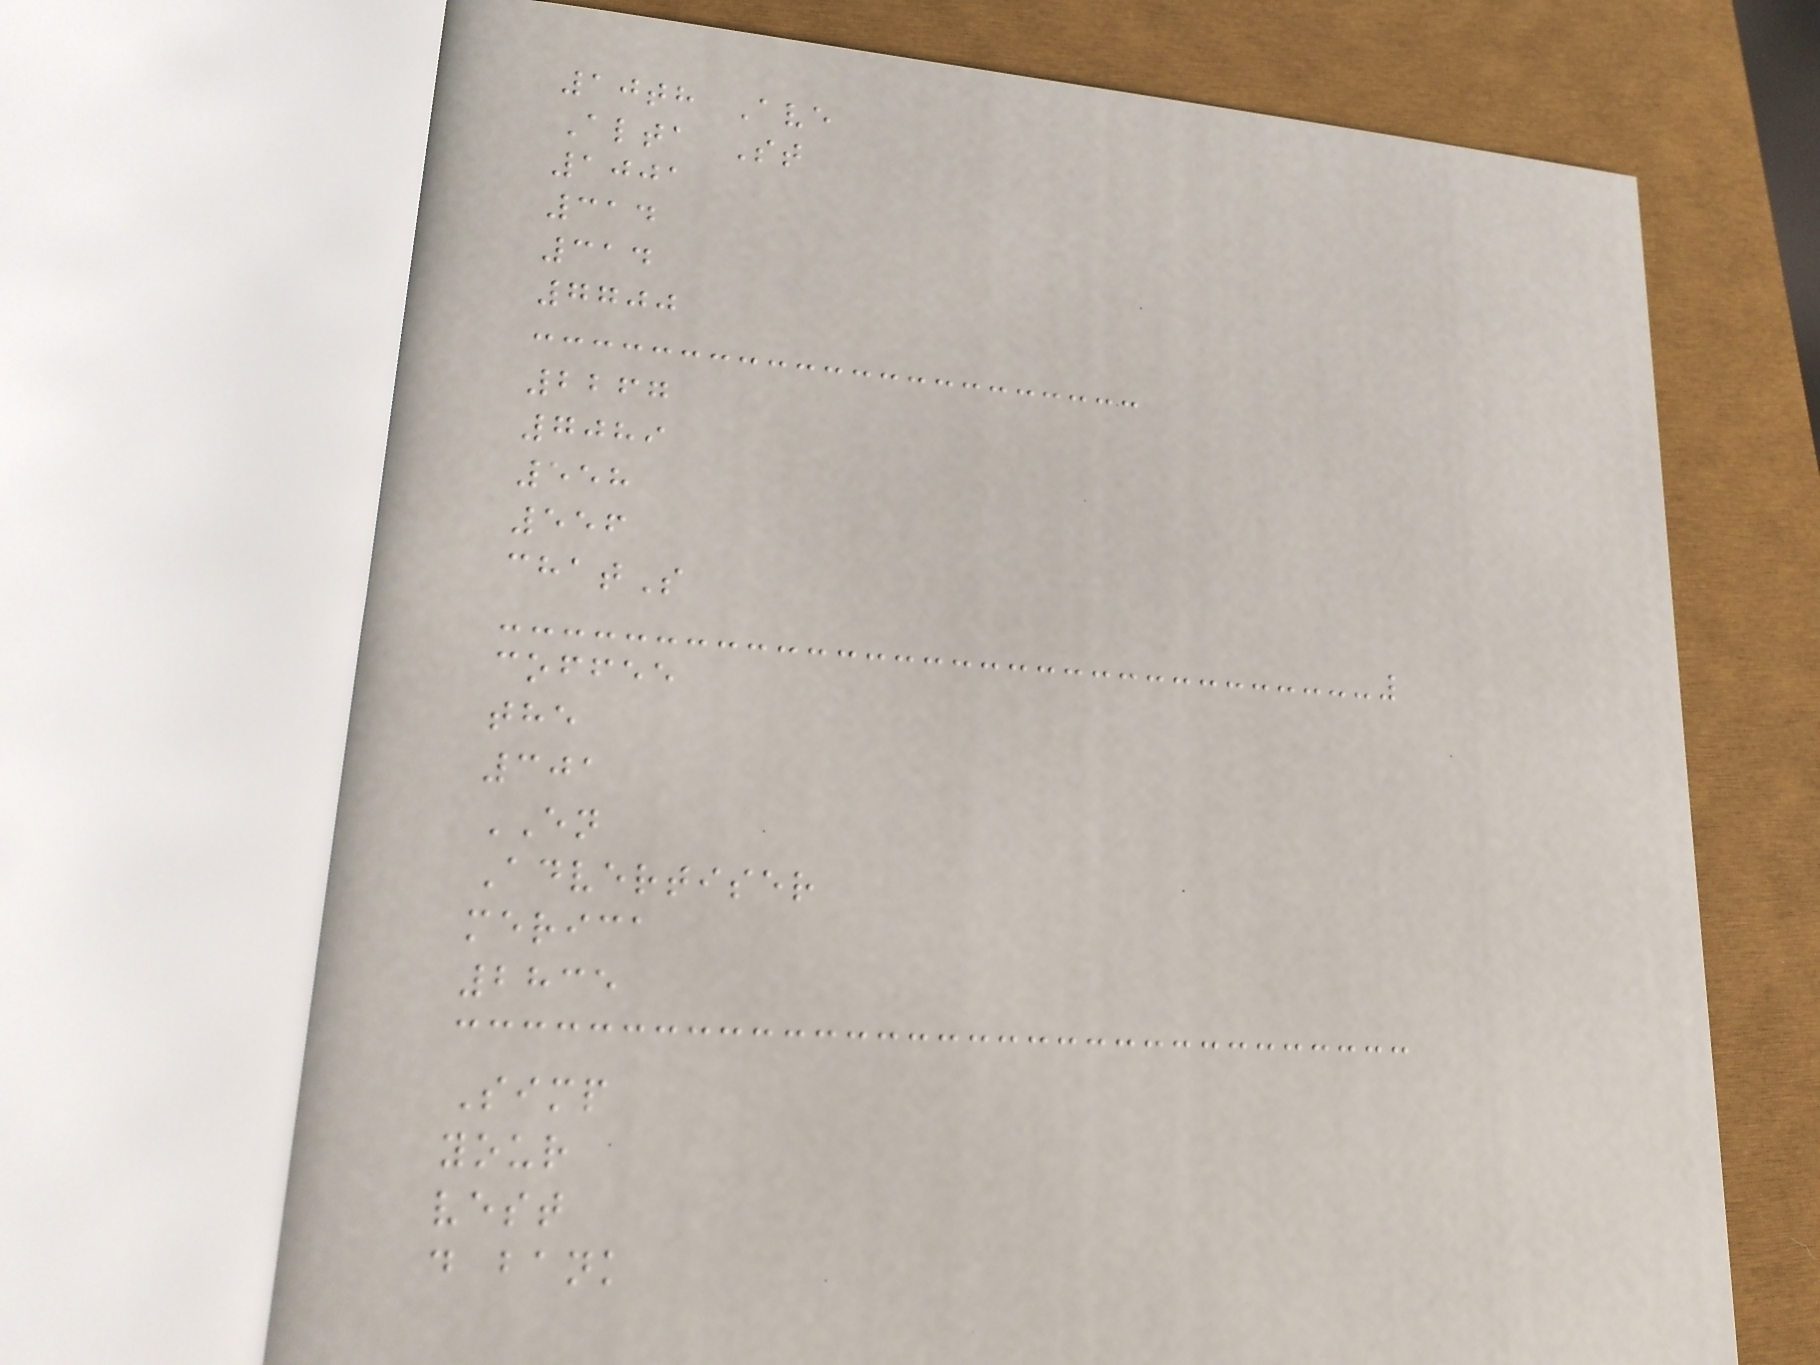10th Ave
Alta St
1001
314
314
7700
2267
7089
558
556
chatS
coffee
the
301
EN
Advertiser
merica
2835
Simp
your
vest
d bank
